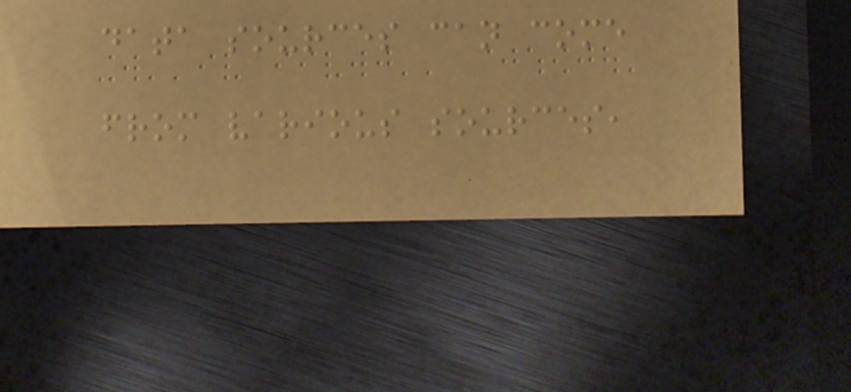data sources can come
from various sources,
